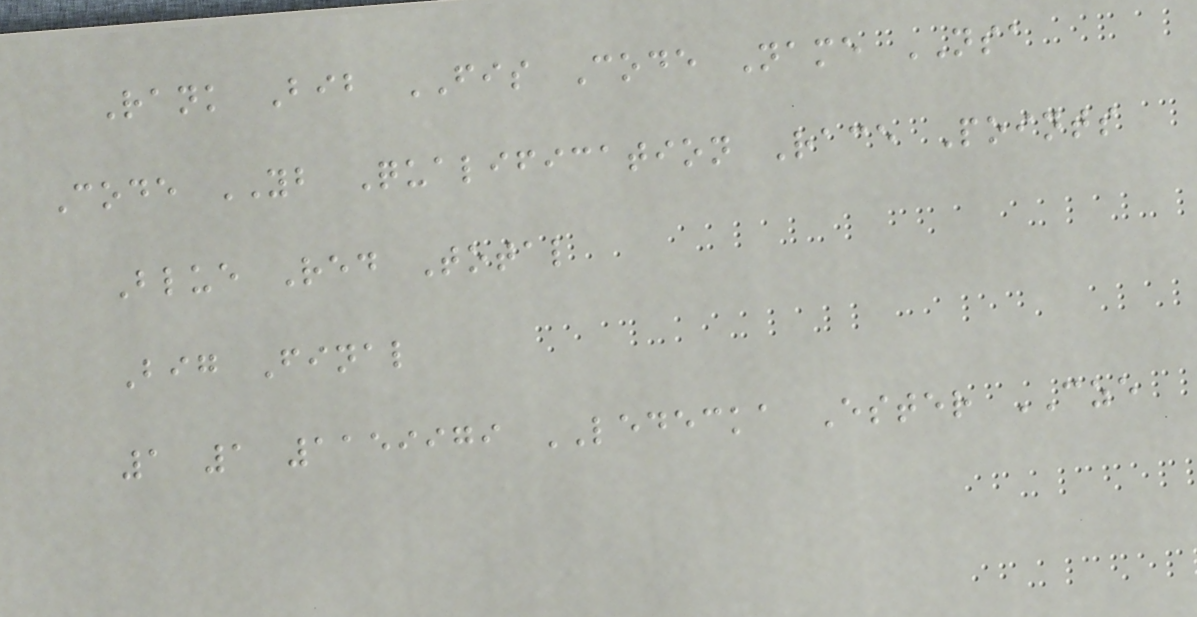Rank Bib FIS Code Name NSA
Code YB Qualification Race Points
Blue Red Total
Big Final
1 1 1159979 LEDECKA Ester CZE
